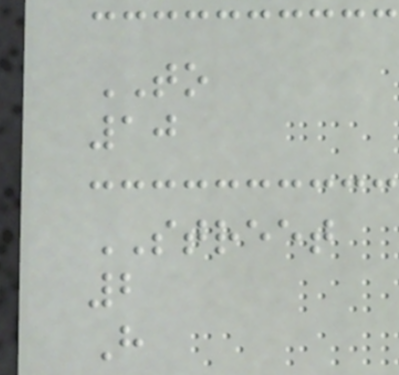TO
10
STREET
2
H
